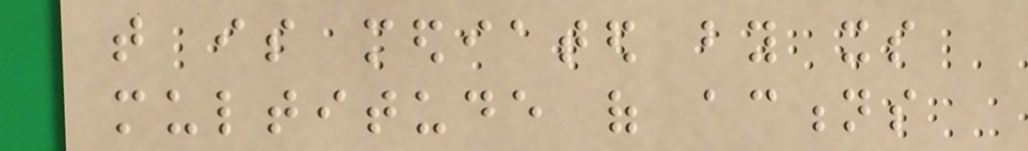that is mediated by its
multitude of actions
